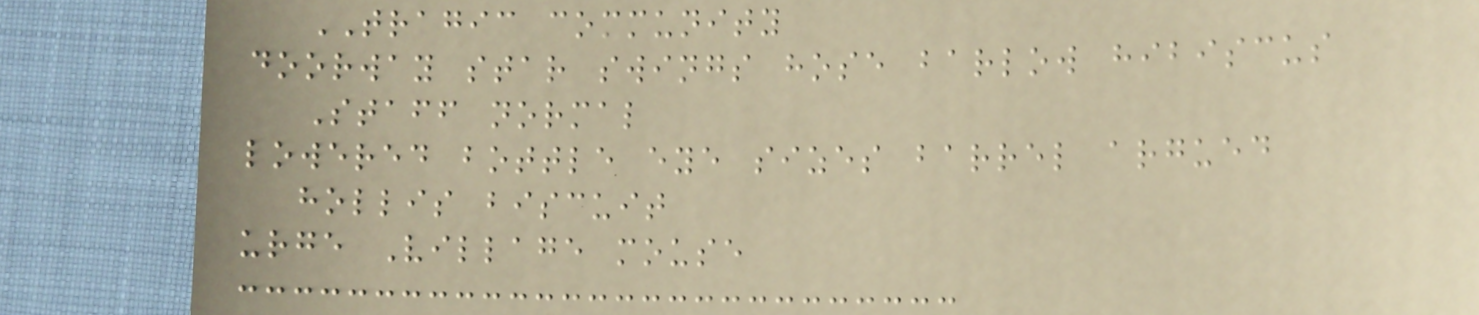TRAGIC community
doorway star swings hose barlow hibiscus
Staff normal
lowered bottle eye sizes barrel argued
hollis biscuit
urge Village mouse
